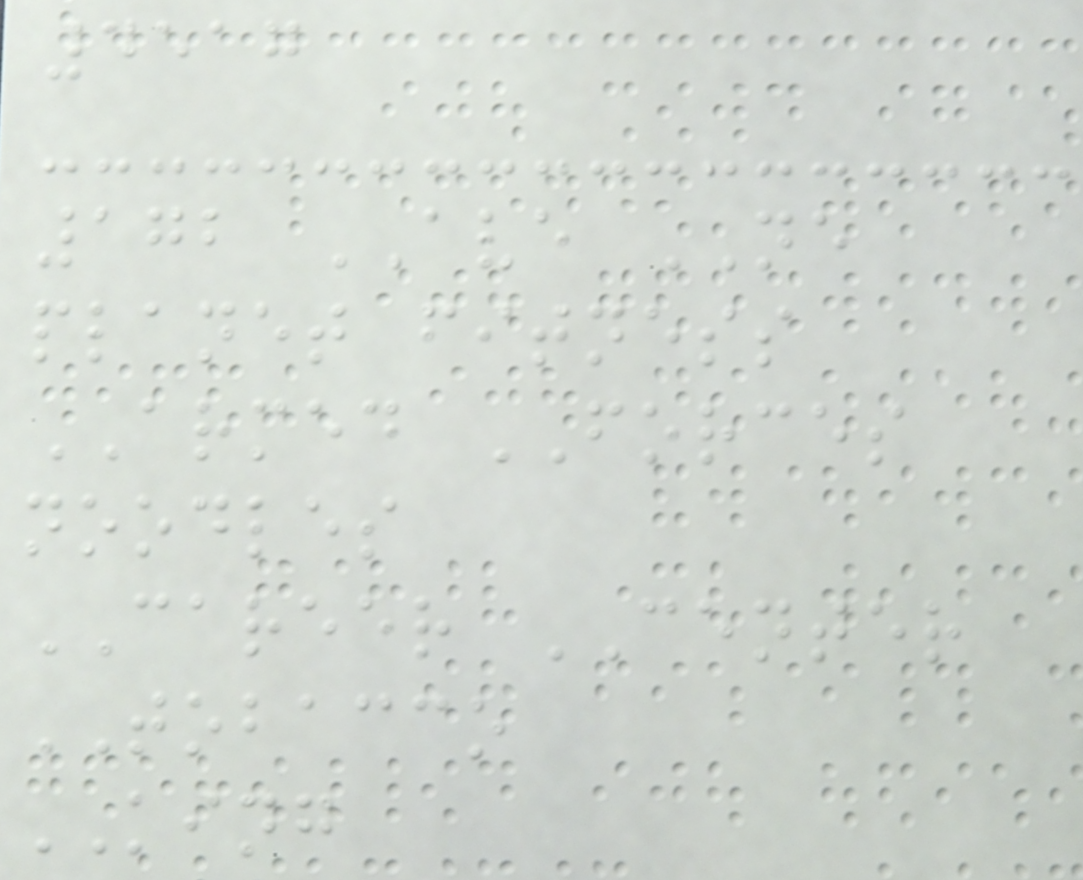4517
172 AVE NE
planet fitness
ARMED FORCES
noodles
CAREER CENTER
TOBACCO
KING
